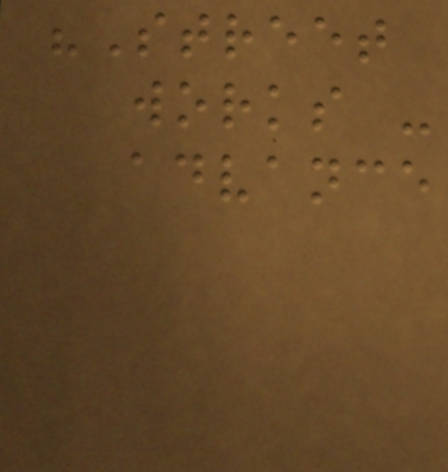"Street
works -
advance
